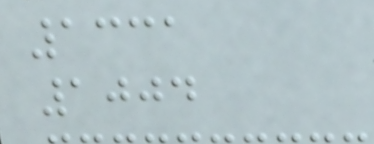1331
1004
